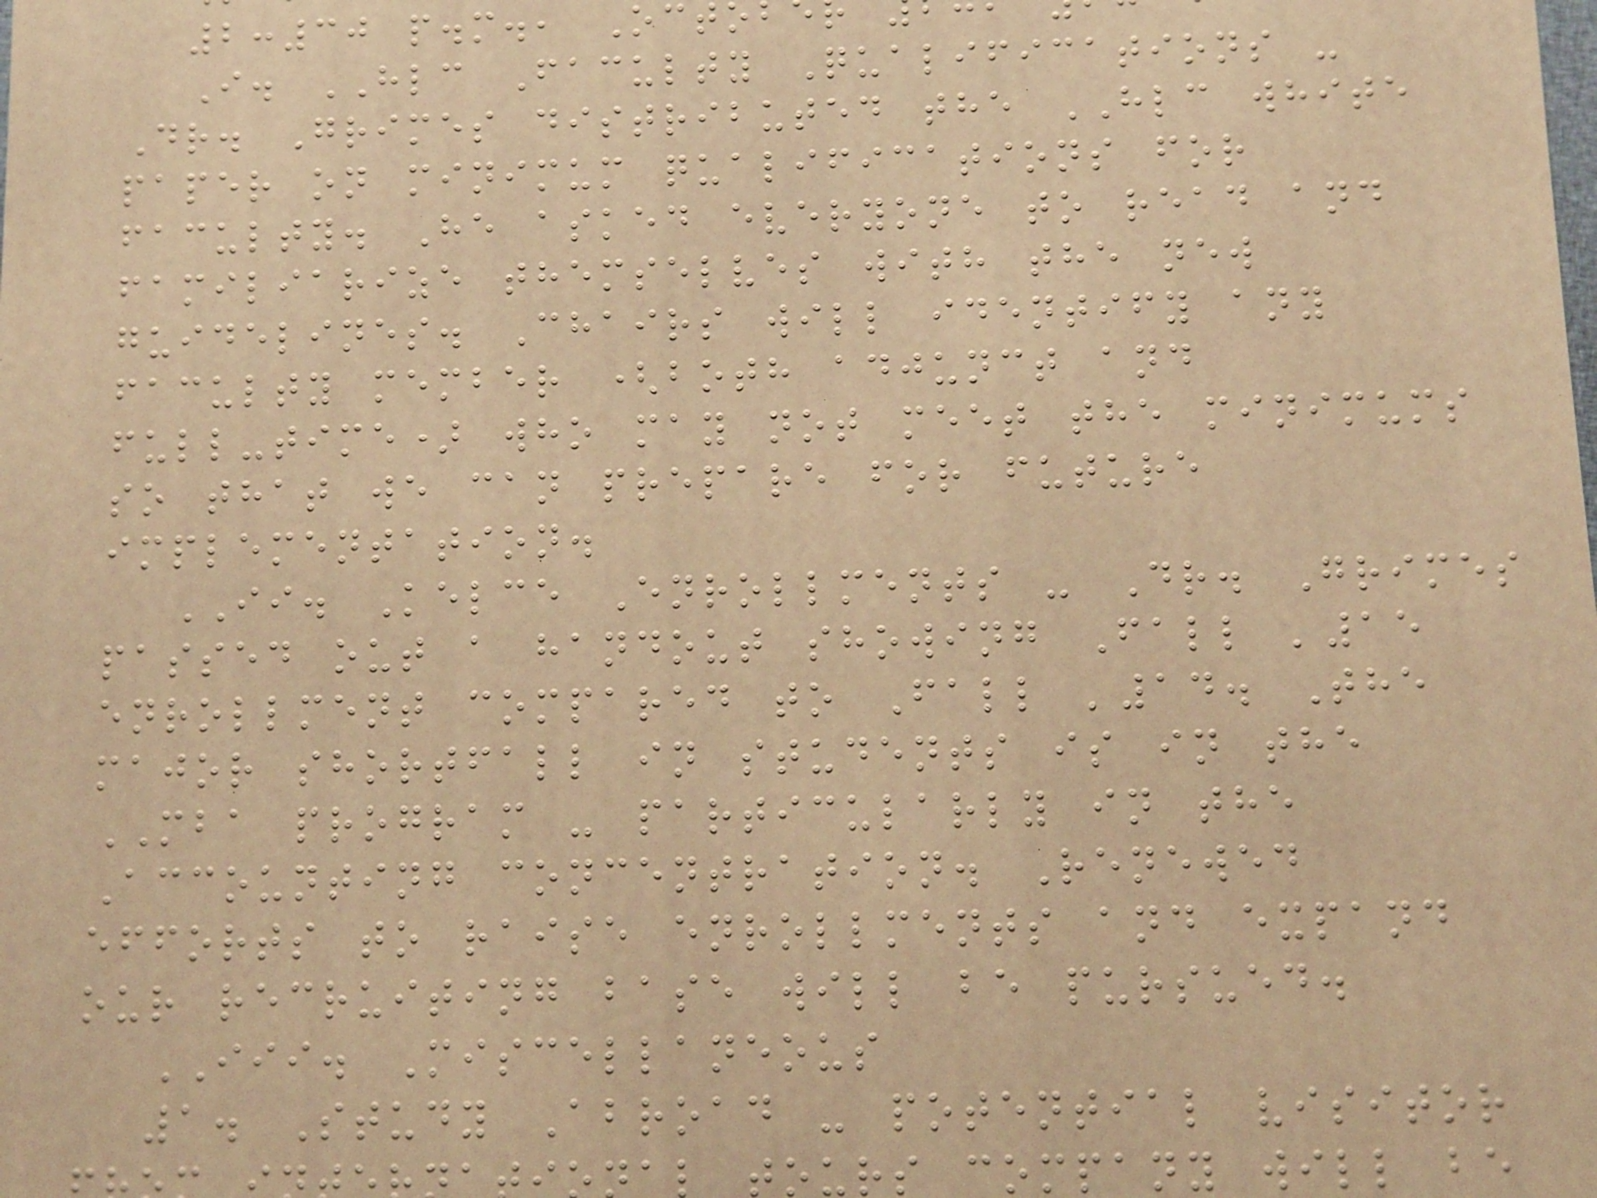2:30 p.m., Oct
I. HLC Faculty Qualifications -
Dr. Grimes distributed the HLC white
paper on minimum qualifications for
faculty. He asked everyone to read and
familiarize themselves with the new
guidelines. Chairs will identify any
faculty member (both adjunct and
full-time) who may not meet the minimums
so that we can prepare for future
implementation.
II. Kelce Enrollments - Dr. Grimes
passed out a handout showing Fall '15
enrollment compared to Fall '14. The
major shortfall in students is in the
MBA program - particularly in the
Accounting concentration. Renewed
efforts to raise enrollments and expand
our recruiting base will be pursued.
III. Miscellaneous
1. Study Abroad - potential visitor
ours company will be
